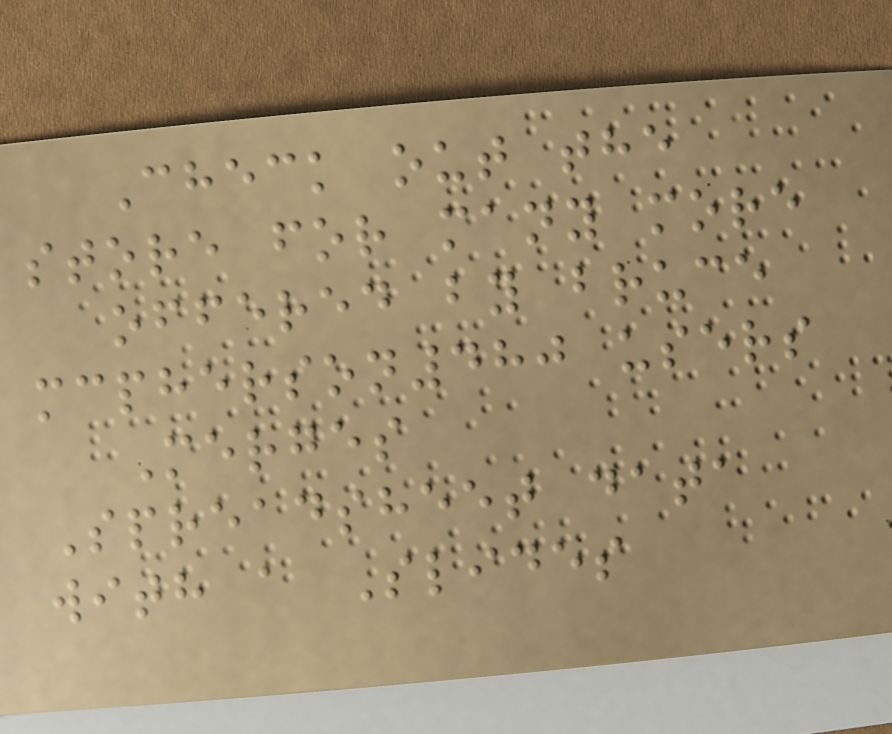Check out the
store for many more
offered by bruce
mcpherson480 users
Merges
Spreadsheet data
with a Slides
